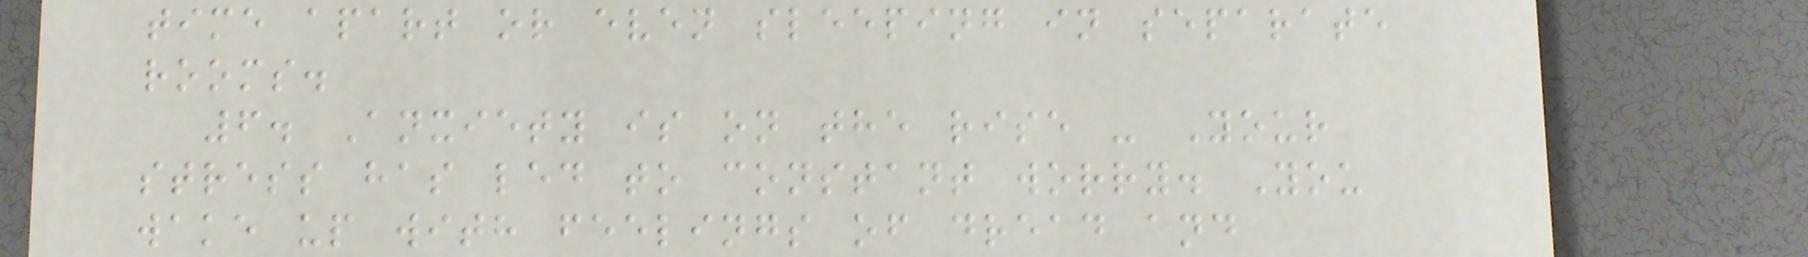time apart or even sleeping in separate
rooms.
6. Anxiety is on the rise - Your
stress has led to constant worry. You
wake up with feelings of dread and
